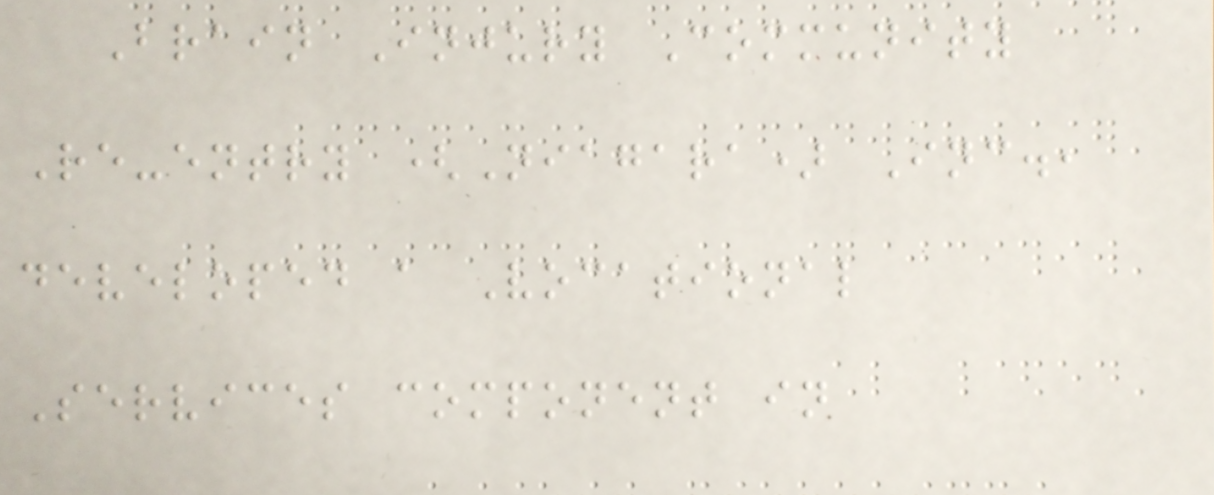Brain Injury Community
Re-entry (Niagara) Inc.,
developed a Vocational
Services component in
